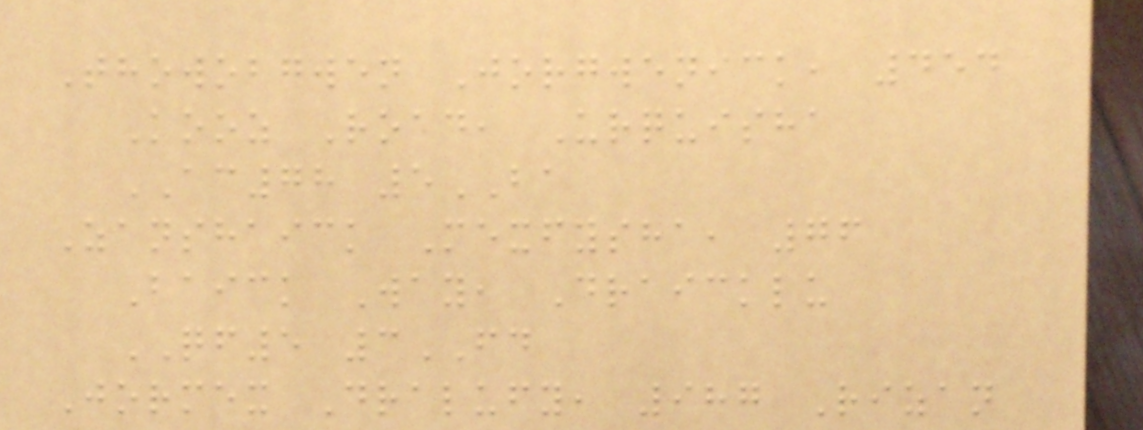Thowobgwen Jorgwenick, 454
Kooz Road, Urquisha
AC78 5BA
Zanshaick Mexfysha, 76
Baick Way, Draicklu
QF5 3FD
Jormex Dralufy, 987 Rizan
